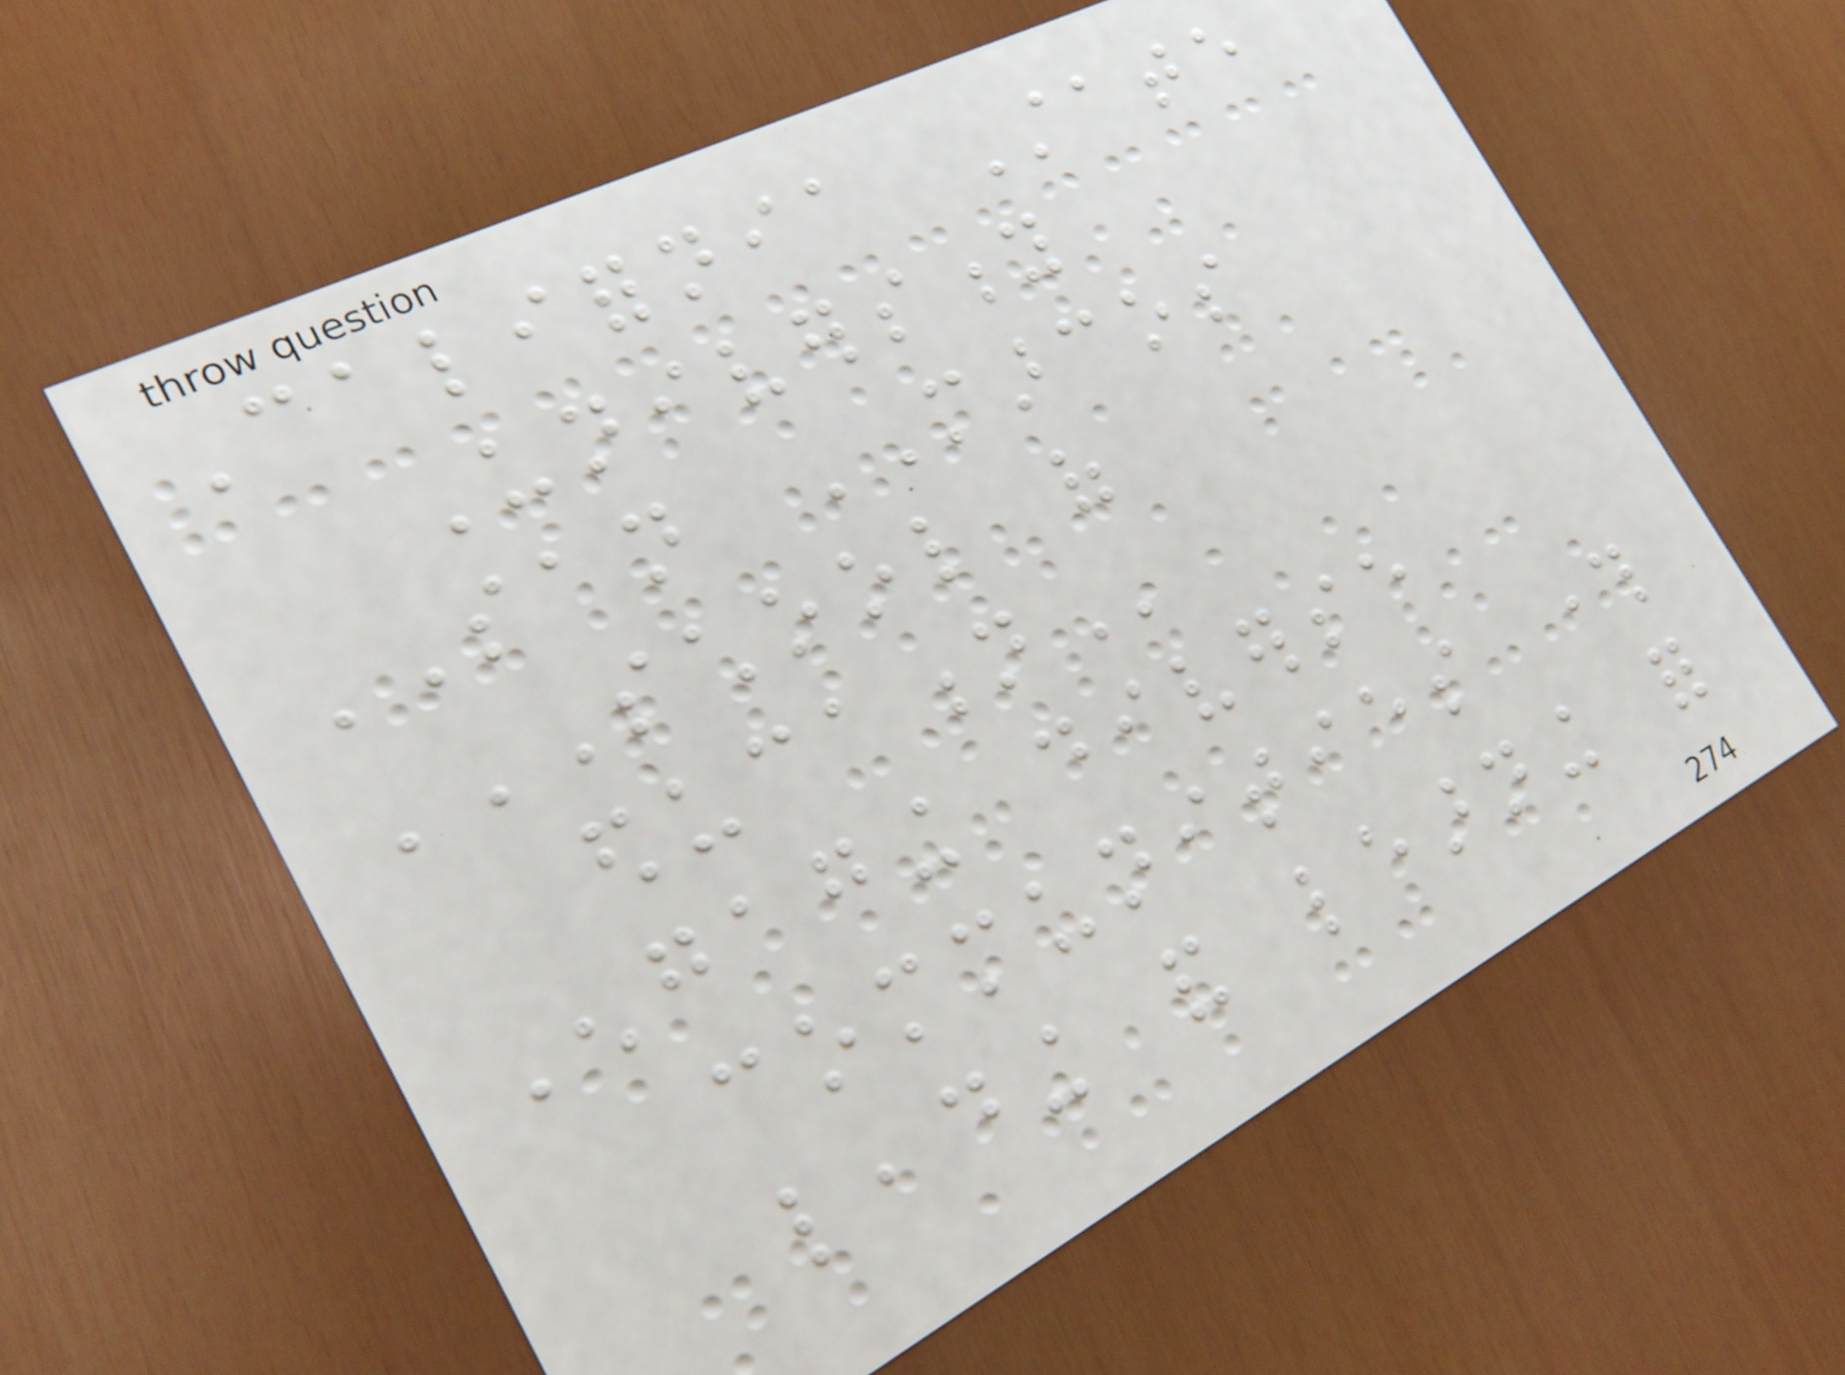California State
University
SAN MARCOS
SCHOOL OF
EDUCATION
Engaging diverse
communities through
leading and learning for
